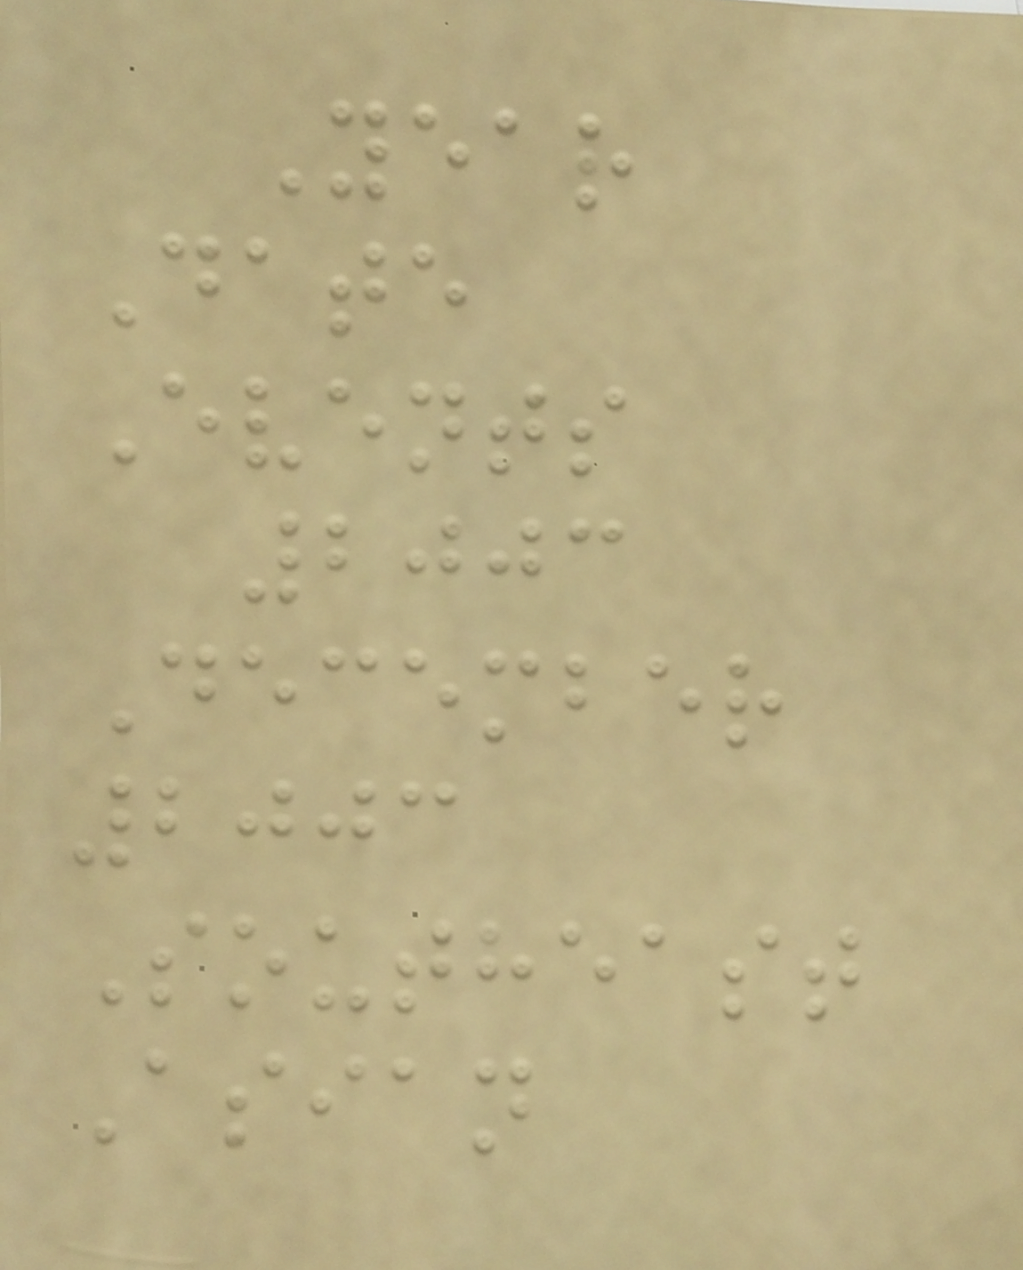Year
Date
Events
2003
December
2003
Southeast
Asian
